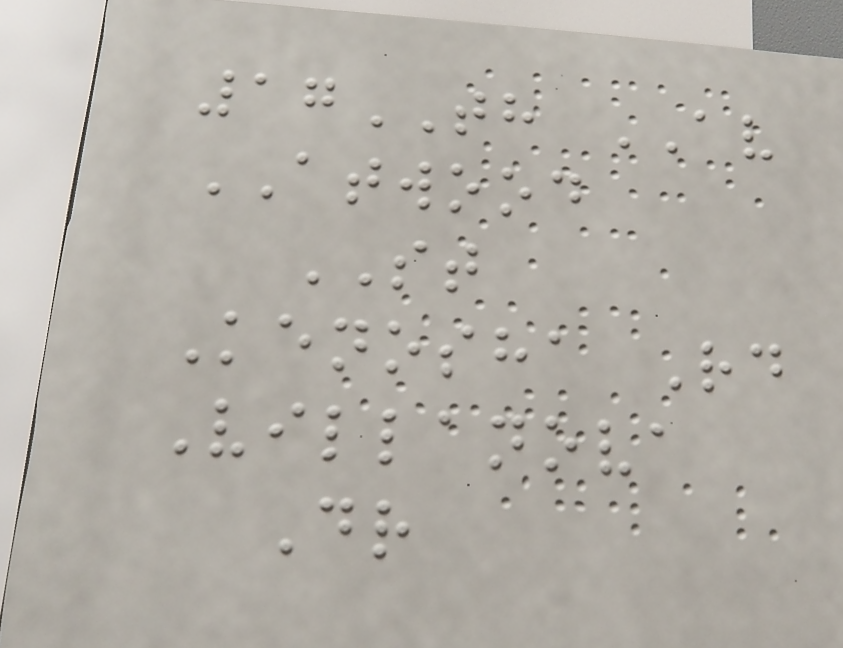17TH AV
ATWOOD
ST
Kenosha Rd
Villanova
Dr
